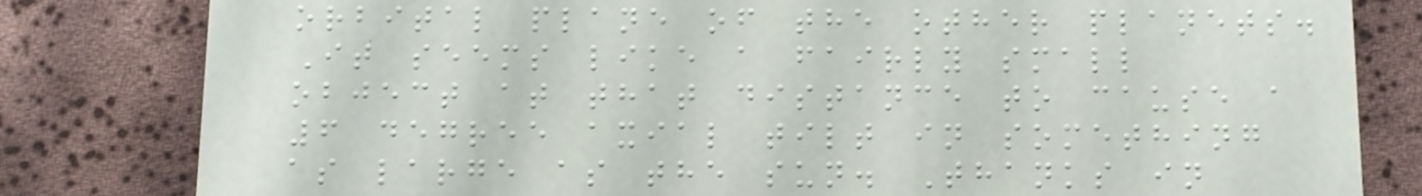orbital plane of the other planets.
It seems like a fairly small
object at that distance to cause a
6 degree axial tilt in something
as large as the sun. Thanks in
